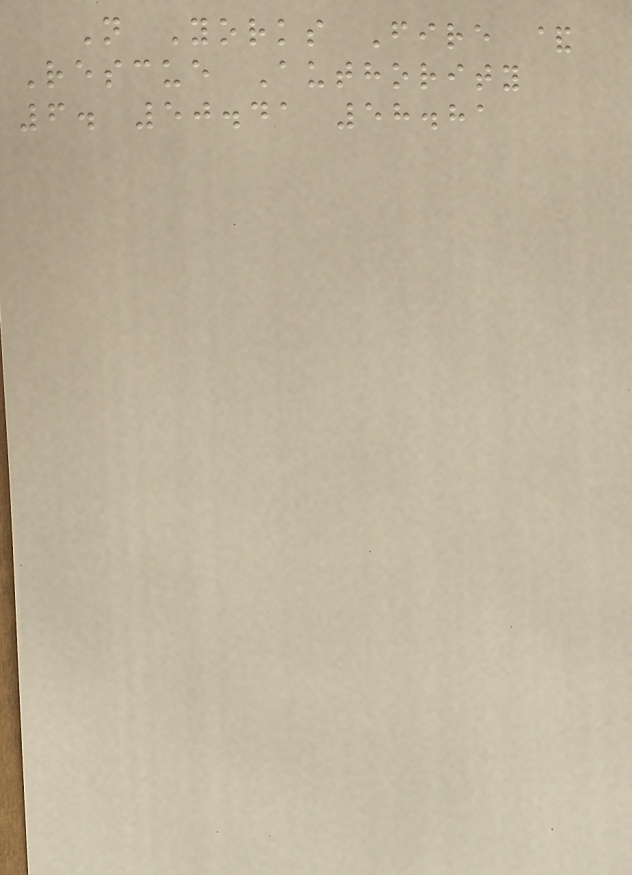N Yorks Fire &
Rescue Authority
6. 50.41 58.81
